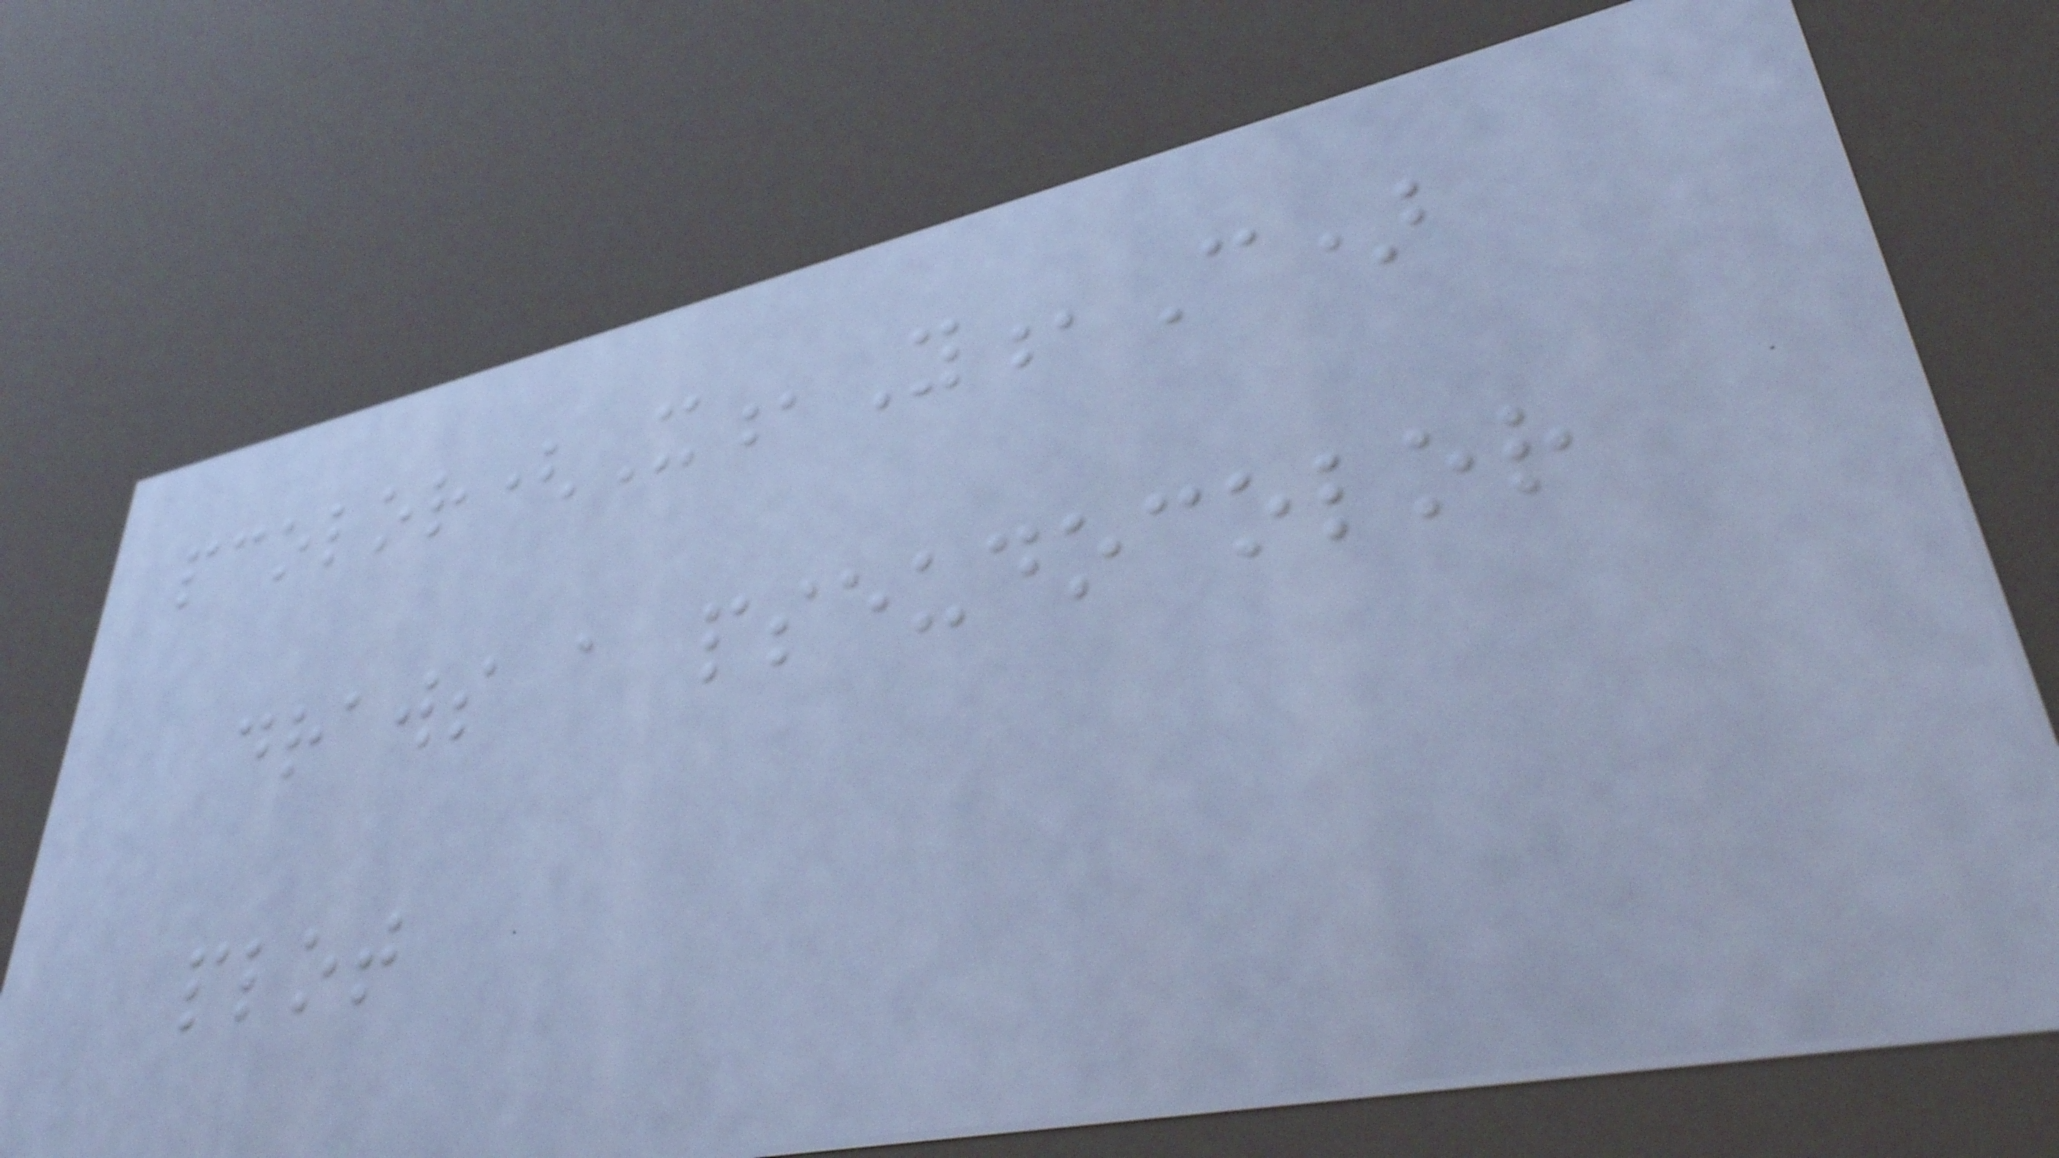pcolor(X,Y,C)
draws a pseudocolor
plot
